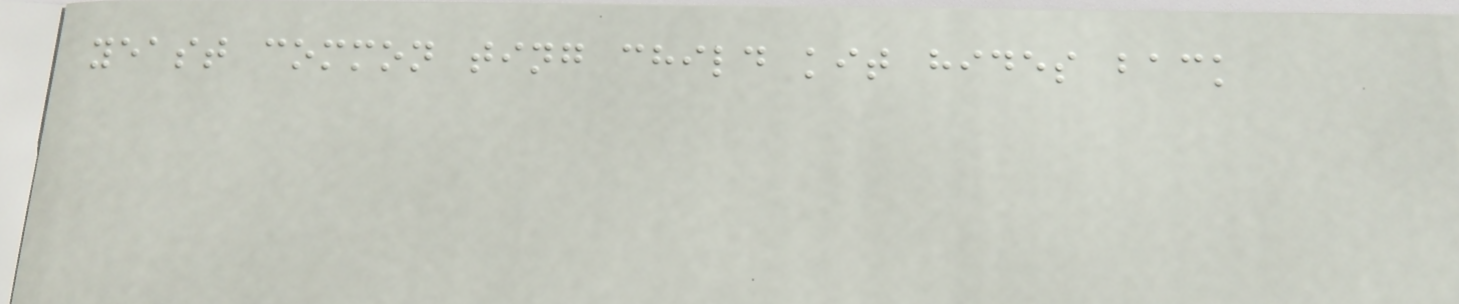yeast common ting child kit hides back
